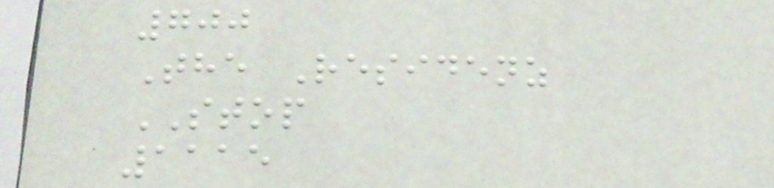700
The Residenz
STOP
1115
